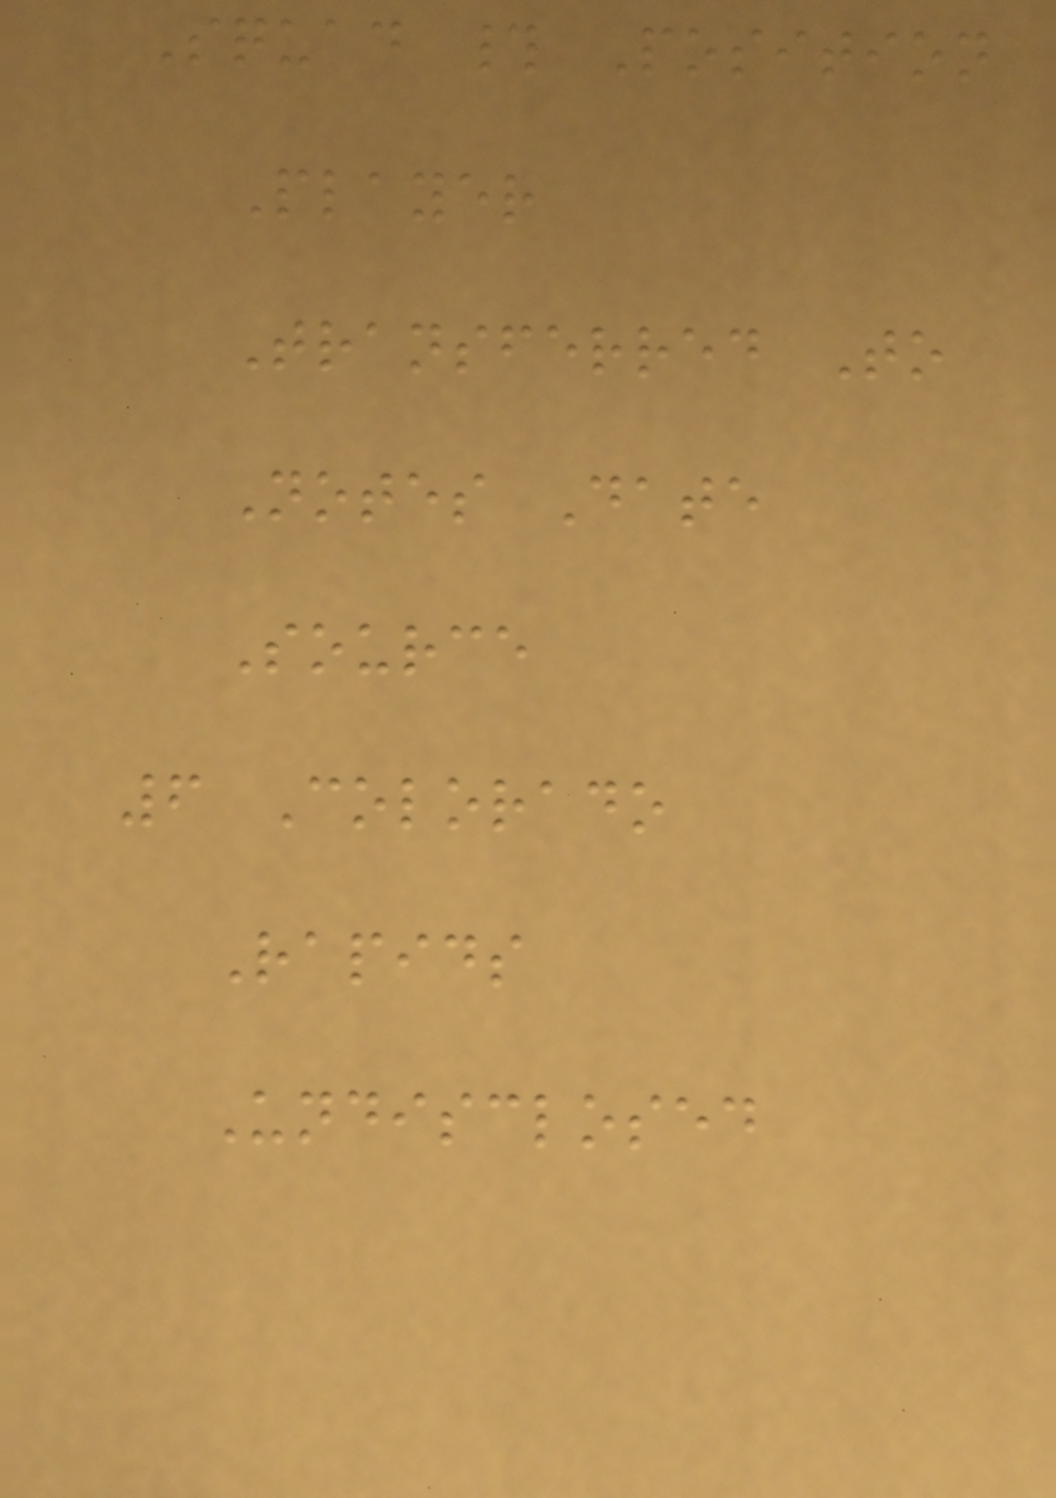Squad # Position
Player
Transferred To
Notes Date
Source
6 Colorado
Rapids
Undisclosed
